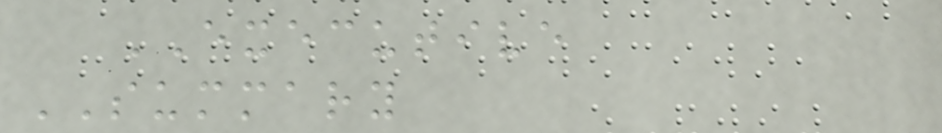EXECUTIVE
SUMMARY
